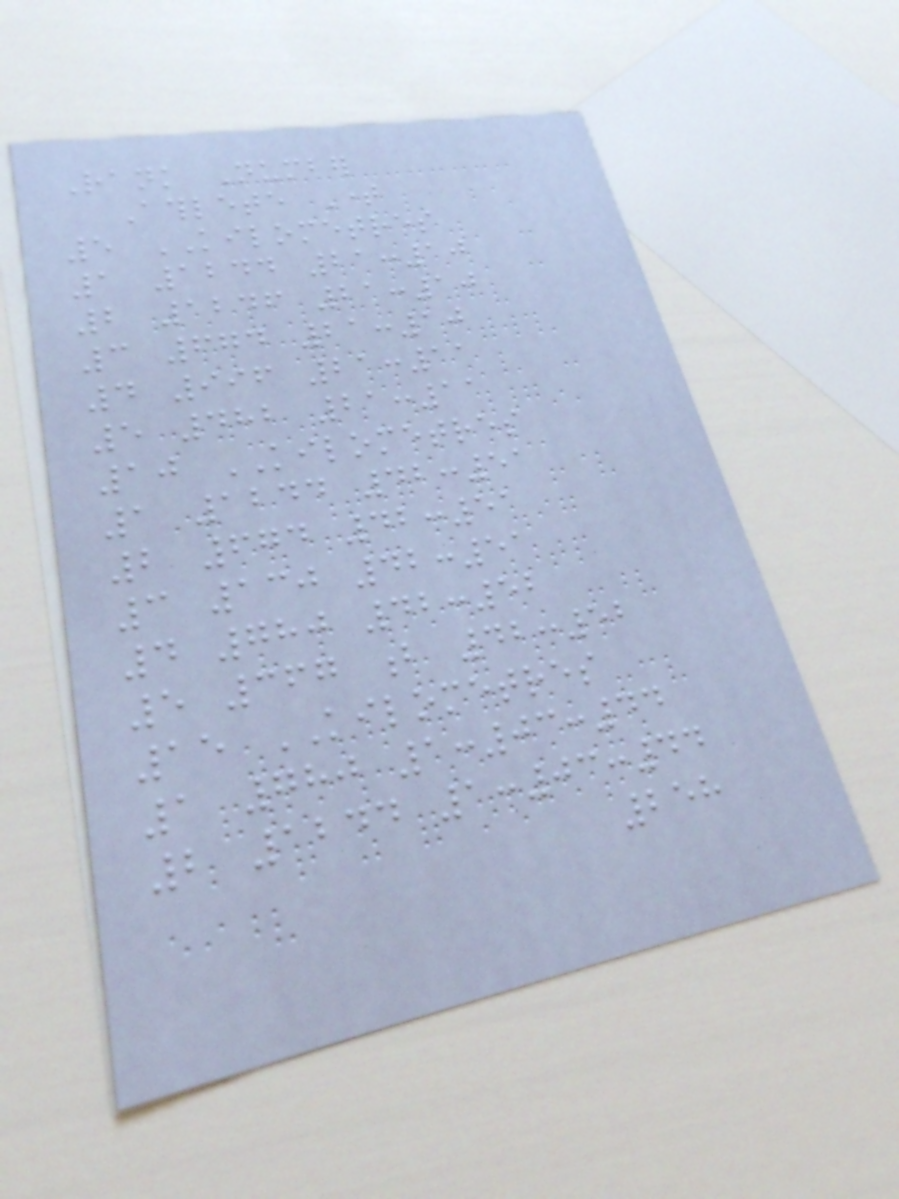Rank Number
Athlete Time
5 KILOMETRES
1 1244 21:10
2 1246 21:10
3 674 21:10
4 996 21:11
5 482 21:11
10 KILOMETRES
1 1244 42:51
2 674 42:51
3 130 42:51
4 780 42:52
5 367 b 42:52
15 KILOMETRES
1 780 1:03:44
2 1244 1:03:44
258
